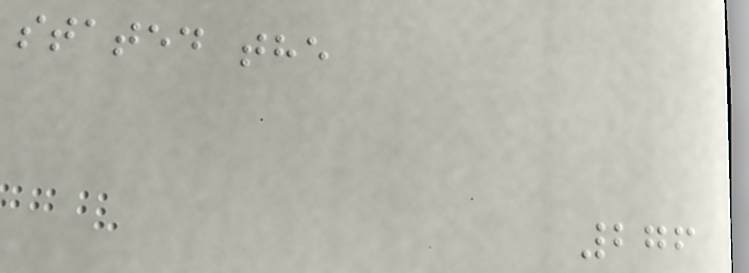stated the
276
